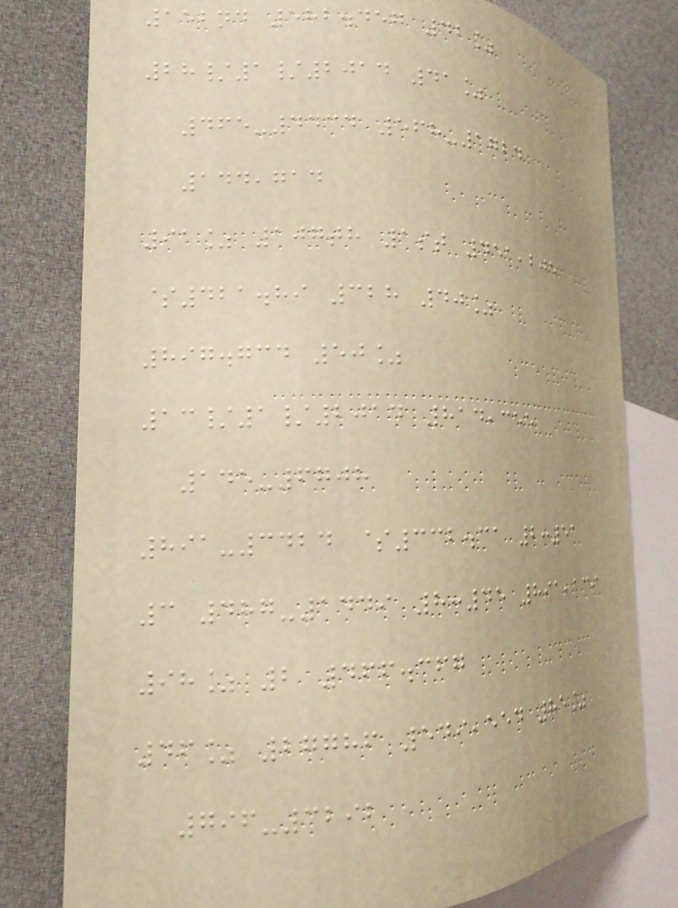152nd 582.457 42%
28/1/2014 41%
465-4434 568-1724
144,714
91% 107th 1st 451,205
$421.89 328 40%
897.734 50%
13/1/2014 814,355
145-6708
891-3424 $332.31 2:51
3 487-1449 8:45 891,139
98% 2 466.367
46% 27786 549,554 85%
796-3292
